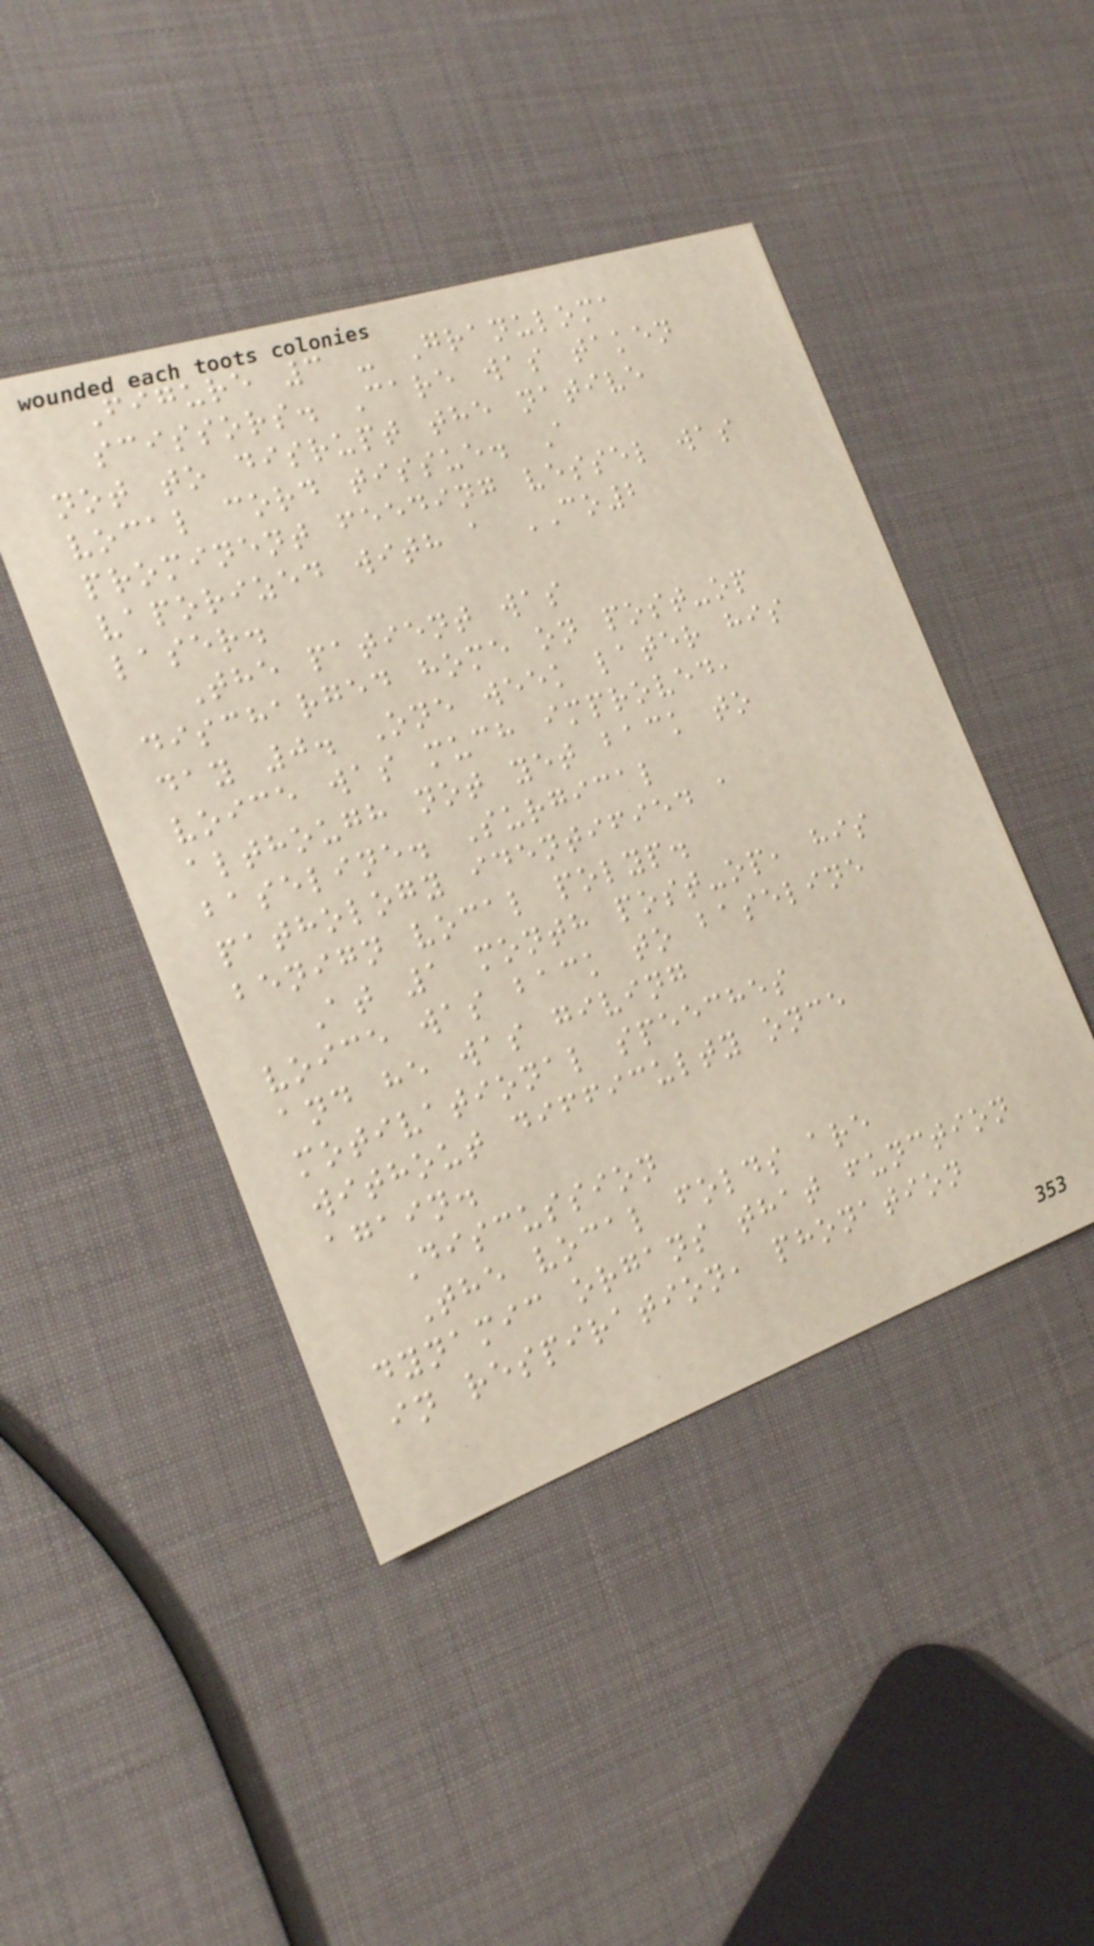Figure 3 - Granuloma
scissors. Care was taken
not to disrupt the native
vocal cord tissue. A
prominent feeding vessel was
vaporized with a CO2
laser.
The patient was
discharged home on post-op
day 0. One week later his
voice was much improved,
although not yet back to
baseline. Surgical
pathology identified a
benign vocal polyp.
At 1 month post-op, his
voice was back to baseline
and he was giving
motivational speeches
without difficulty once
again.
Discussion
The vocal folds are
dynamic organs that function
in respiration, phonation
